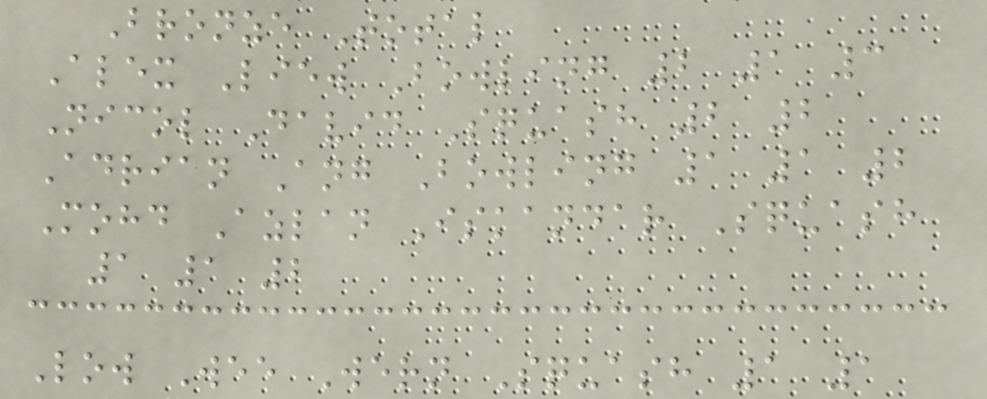Bronze Total
Alex Liew Bowling 2 1 3
Nicol David Squash 2 2
Adrian Ang Bowling 1 1 2
Mohd Azlan Iskandar Squash
1 1 2
Low Wee Wern Squash 1 1
